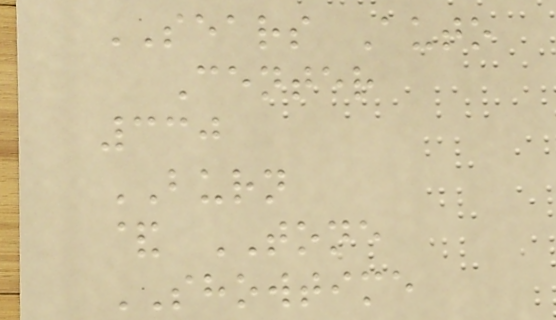SEARS Auto
Center
330
BURN
& TONE
SHOWTIME
